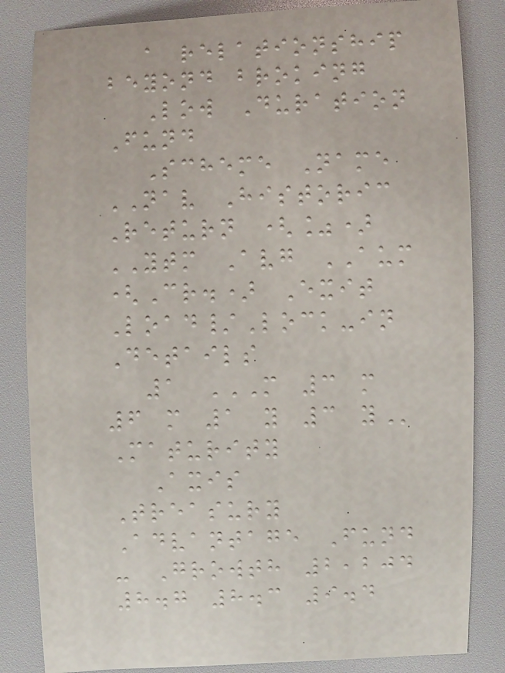a relationship
beyond broking
Low Duration
Fund
Scheme Name
NAV Historic
Return (%)
YTM Avg AUM
(Cr.) Exit
Load/Lock-in
Details
1 M 3 M
6 M 1 Y 3 Y
Maturity
Axis
Treasury
Advantage Fund
- Growth 2,204
8.7 8.3 9.4
